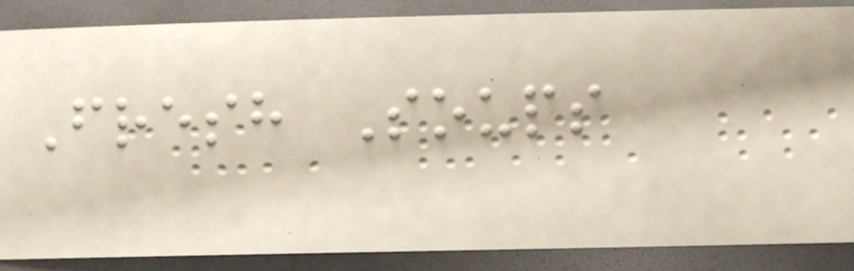Fresh Soups
